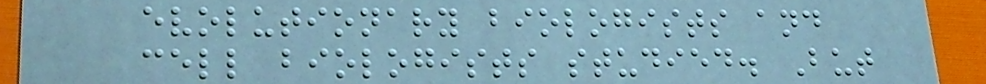evolutionary biologists and
cell biologists studied. But
